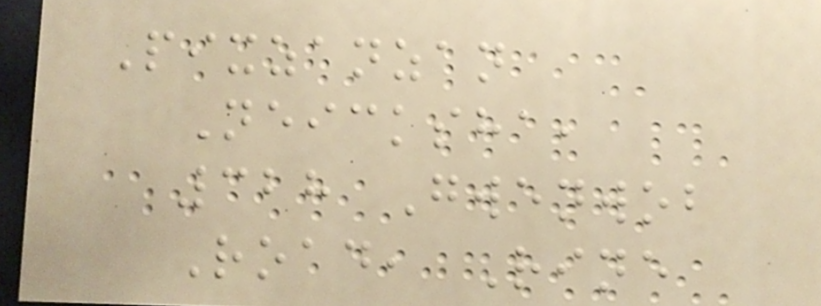Pixzanzan
Neicksha,
328 Gwenwob
Road, Rine
